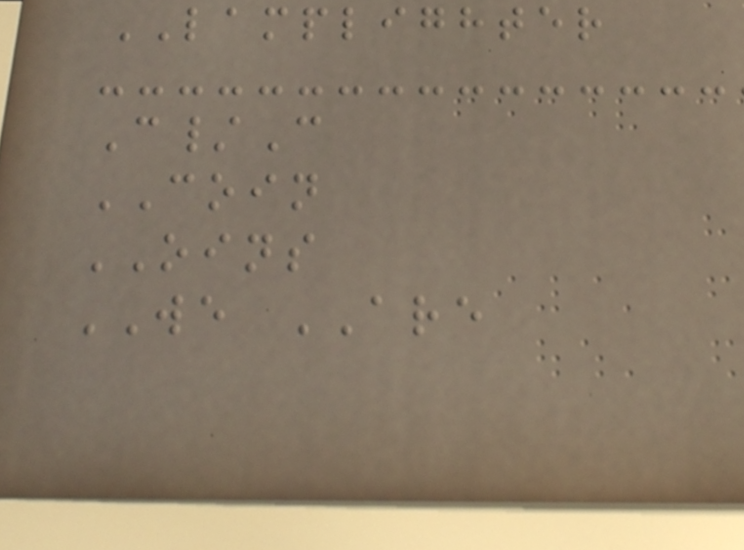LAMPLIGHTER
C/C
COIN
OINS
WE ARE
